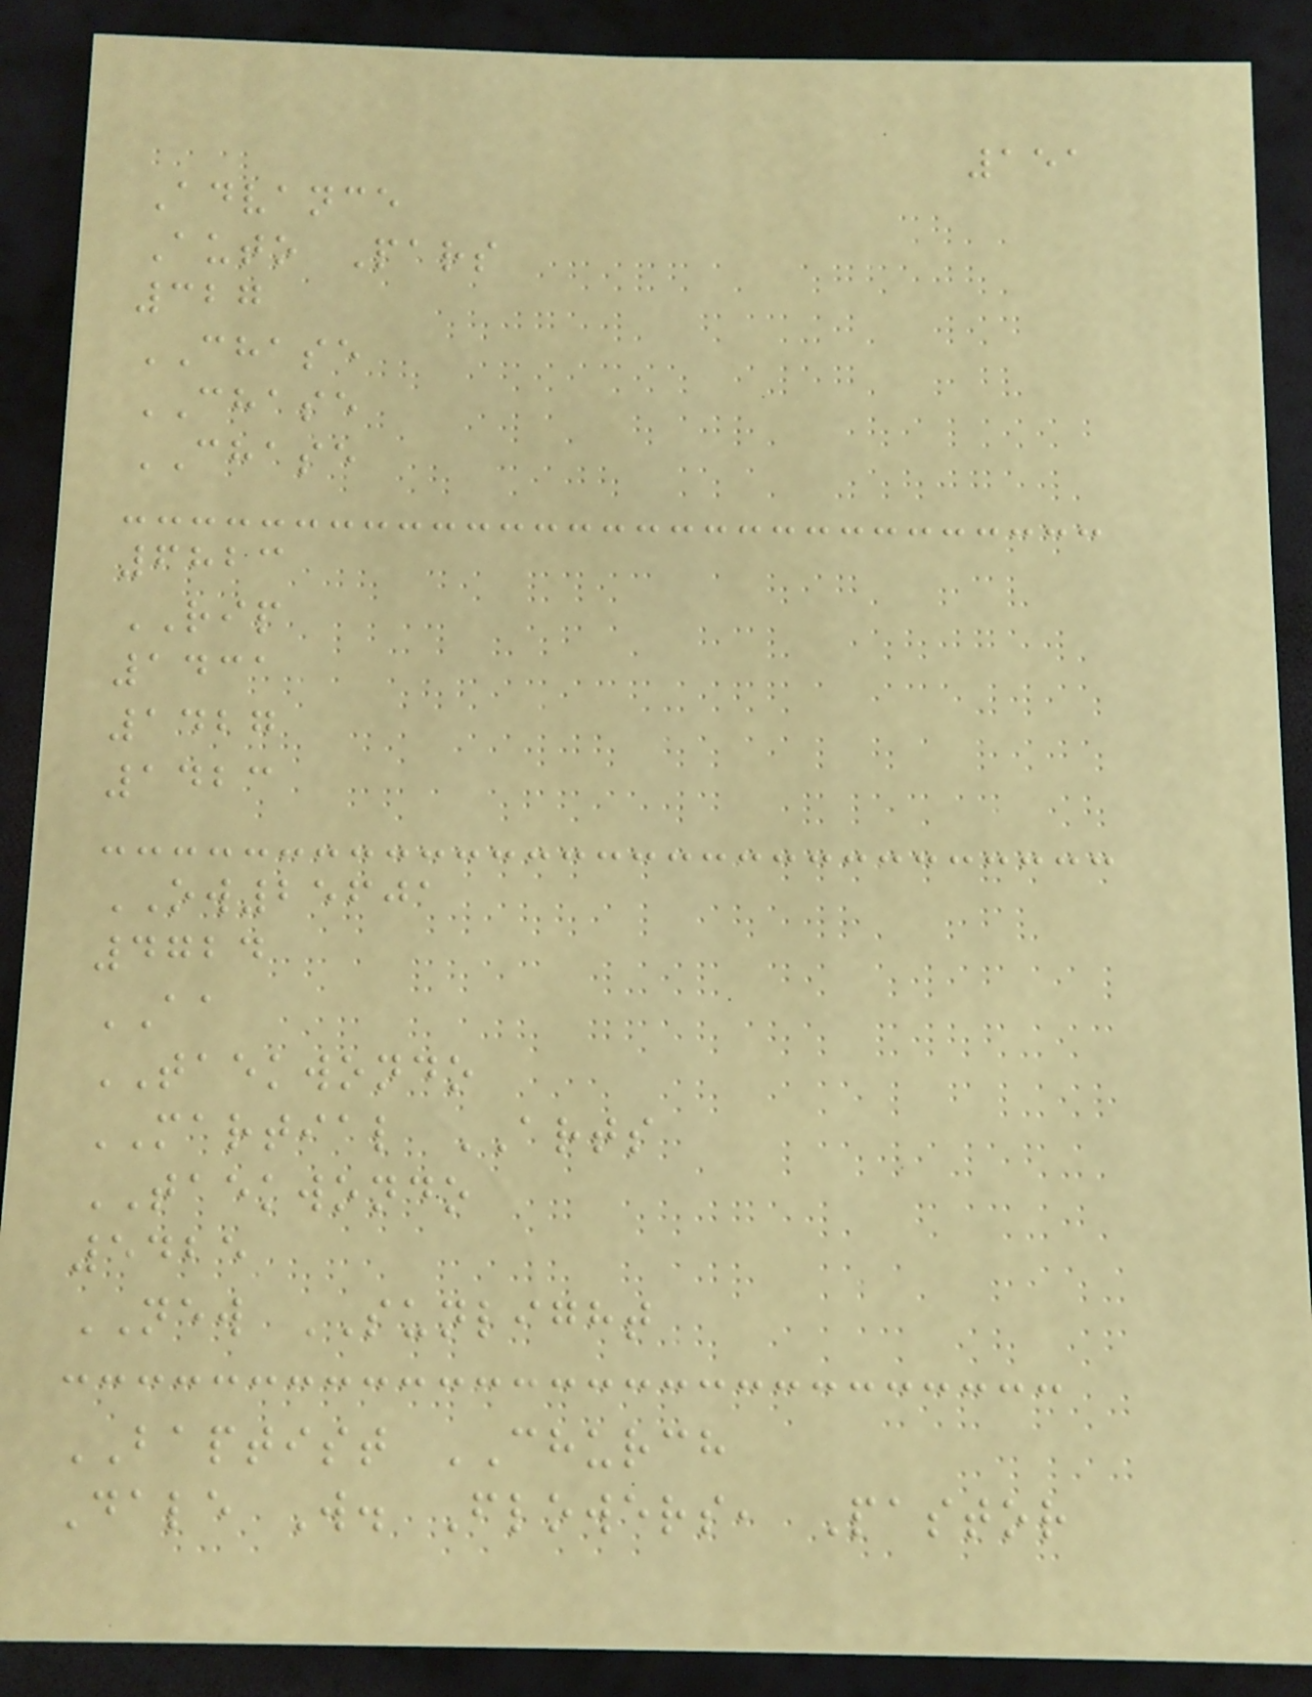151
Advance
Auto Pars
327
CHASE
CHASE
CHASE
6823
RIP
1431
1427
1423
OW25601
4724
AA
TAEKWONDO
MARTIAL ARTS
TAEKWONDO
5425
NEW SUNLIGHT
BAPTIST CHURCH
Dale W. Flowers, Pastor
